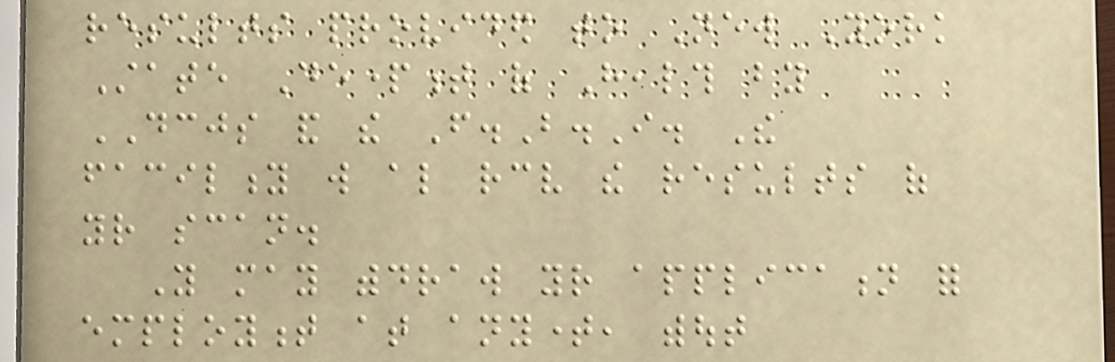results provided to New York
State Department of Health by
DCJS and the F.B.I. The
facility will also receive the results of
your scan.
You may withdraw your application for
employment at anytime, without
